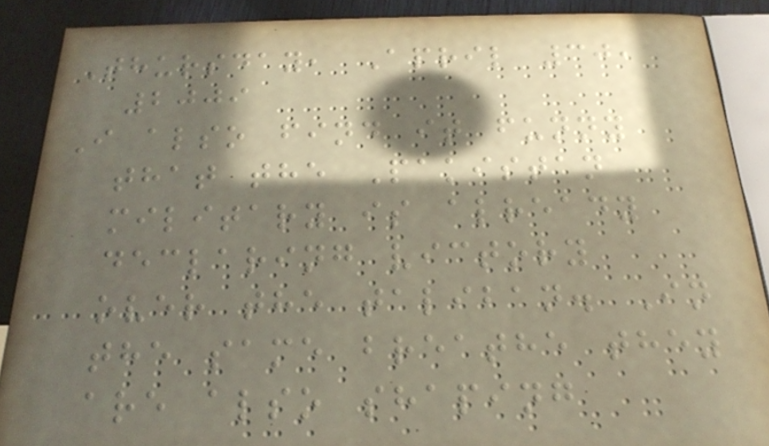Thursday, April 30,
2009
I also find it funny
that the Pakistan
military is already
declaring victory
over the taliban. In
the same breathe they
are also shaping
